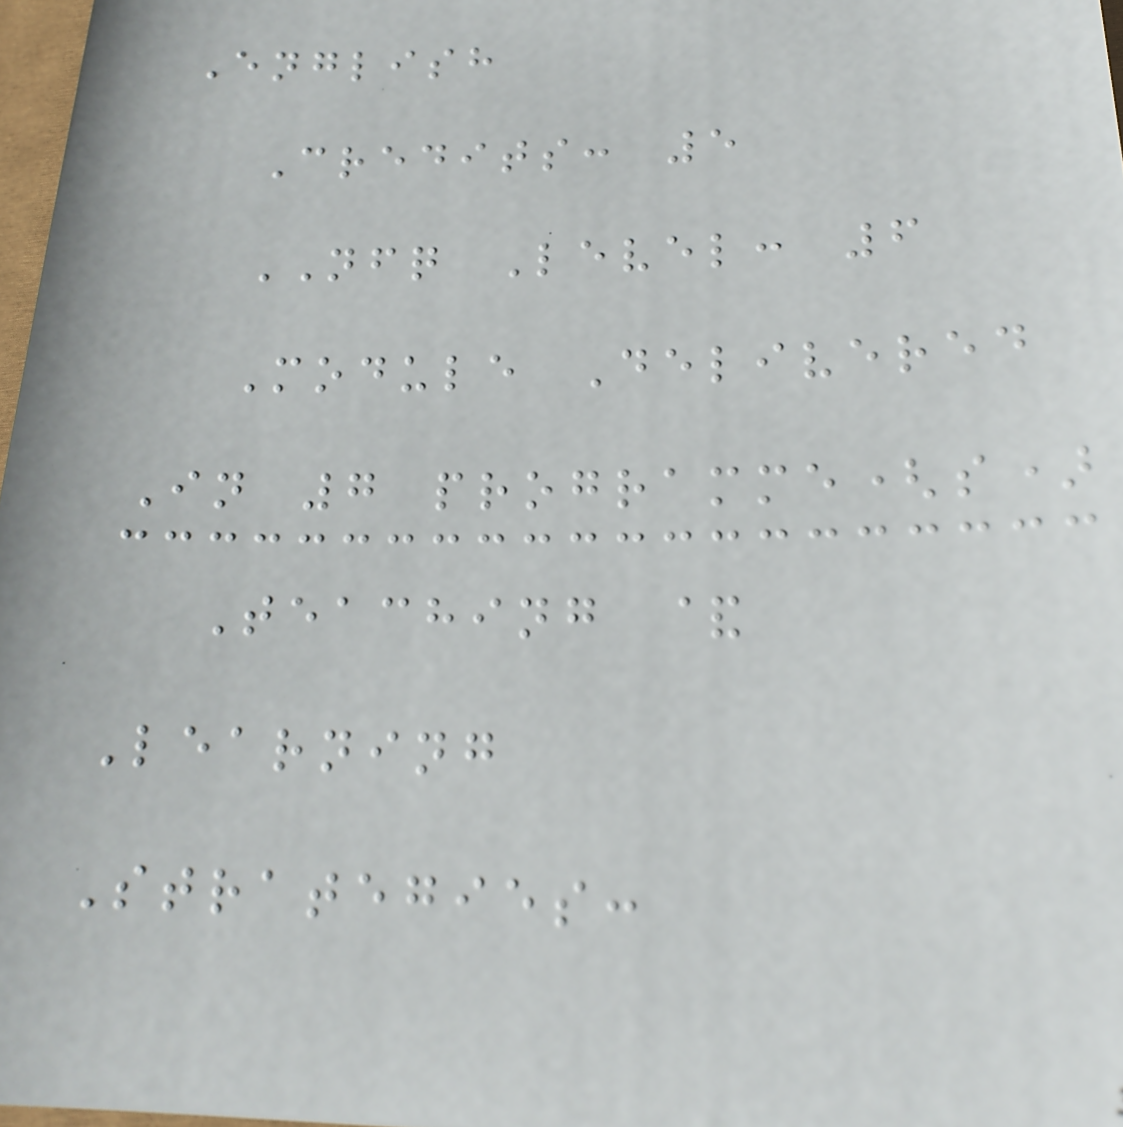English
Credits: 5
NFQ Level: 6
Module Delivered
In 7 programme(s)
Teaching &
Learning
Strategies:
